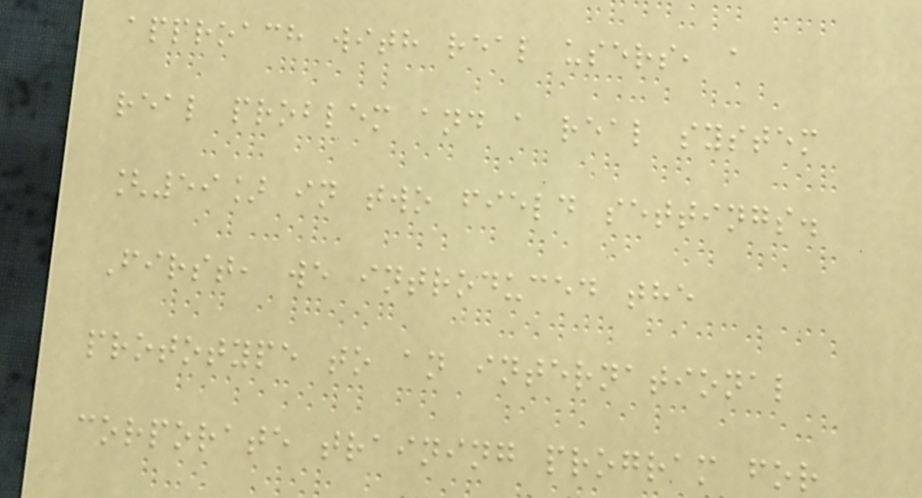approach with real users, a
real problem and a real system
[59] in two field settings.
First, we introduced the
prototype to an international
corporate training program for
